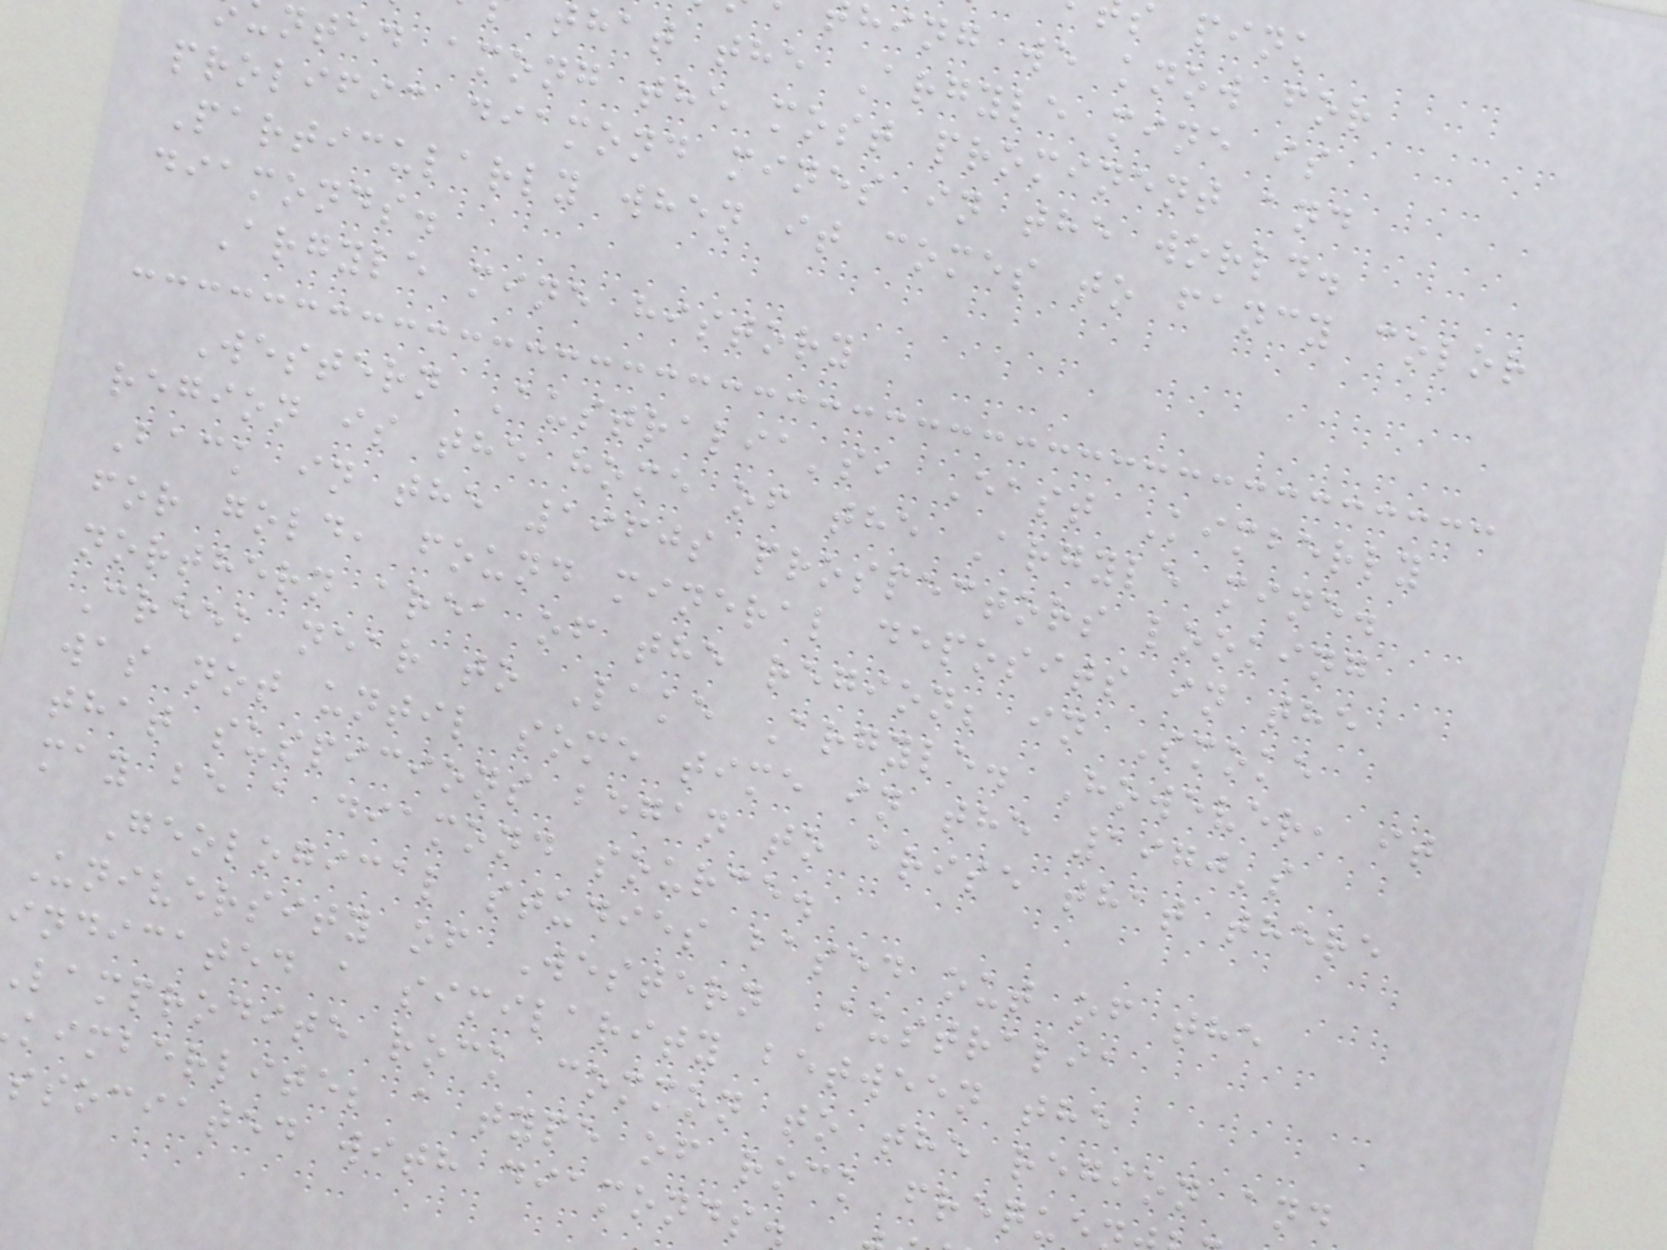hing we know for
that the Argyle mine is
nted among the most prominent and
prolific diamond mines in the world.
Particularly when it comes to fancy color
diamonds.
Argyle mine history
Western Australia's, East Kimberly
region is the home of the Argyle mine.
Back in the 1960s prospectors looking
for gold, found mineral deposits in the
northern area of the region; in Smoke
Creek near to Lake Argyle. However, it
was not until some time in the 1970's
that suspicions began to arise that there
may be a diamond source.
Geological studies based out of the
University of Western Australia
indicated a similarity between the
lamprodite rock common to the region and
kimberlite; a type of rock freque
ssociated with diamonds.
